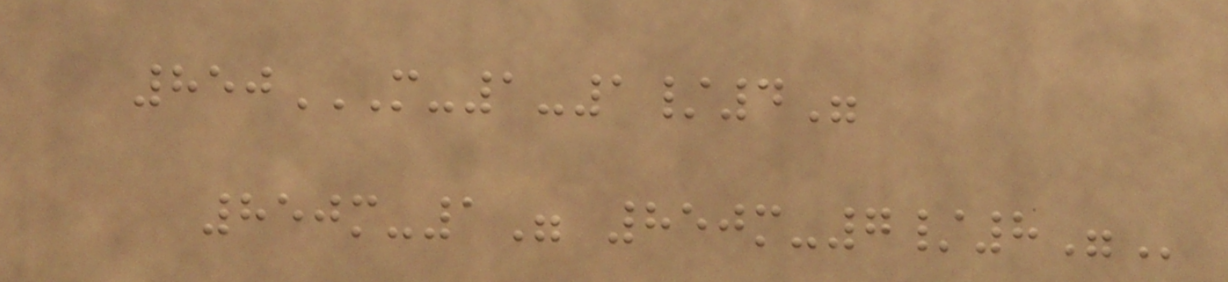850M-1-1/4"
850M-1" 850M-7/8"
